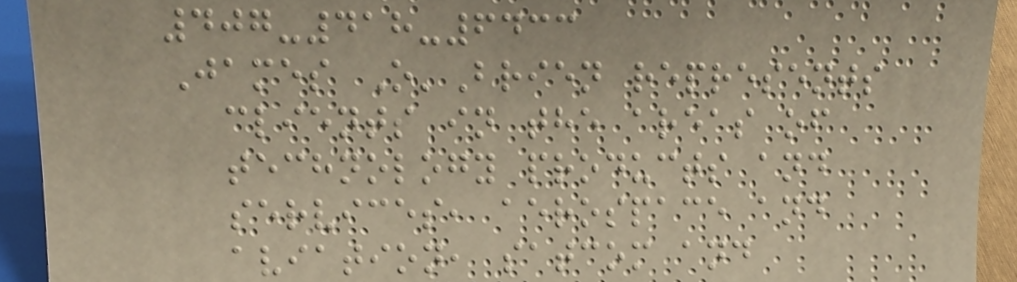407-418-6433
James O'Brien represents
clients in the areas of
technology products and
services, aerospace and
aviation, satcom and
